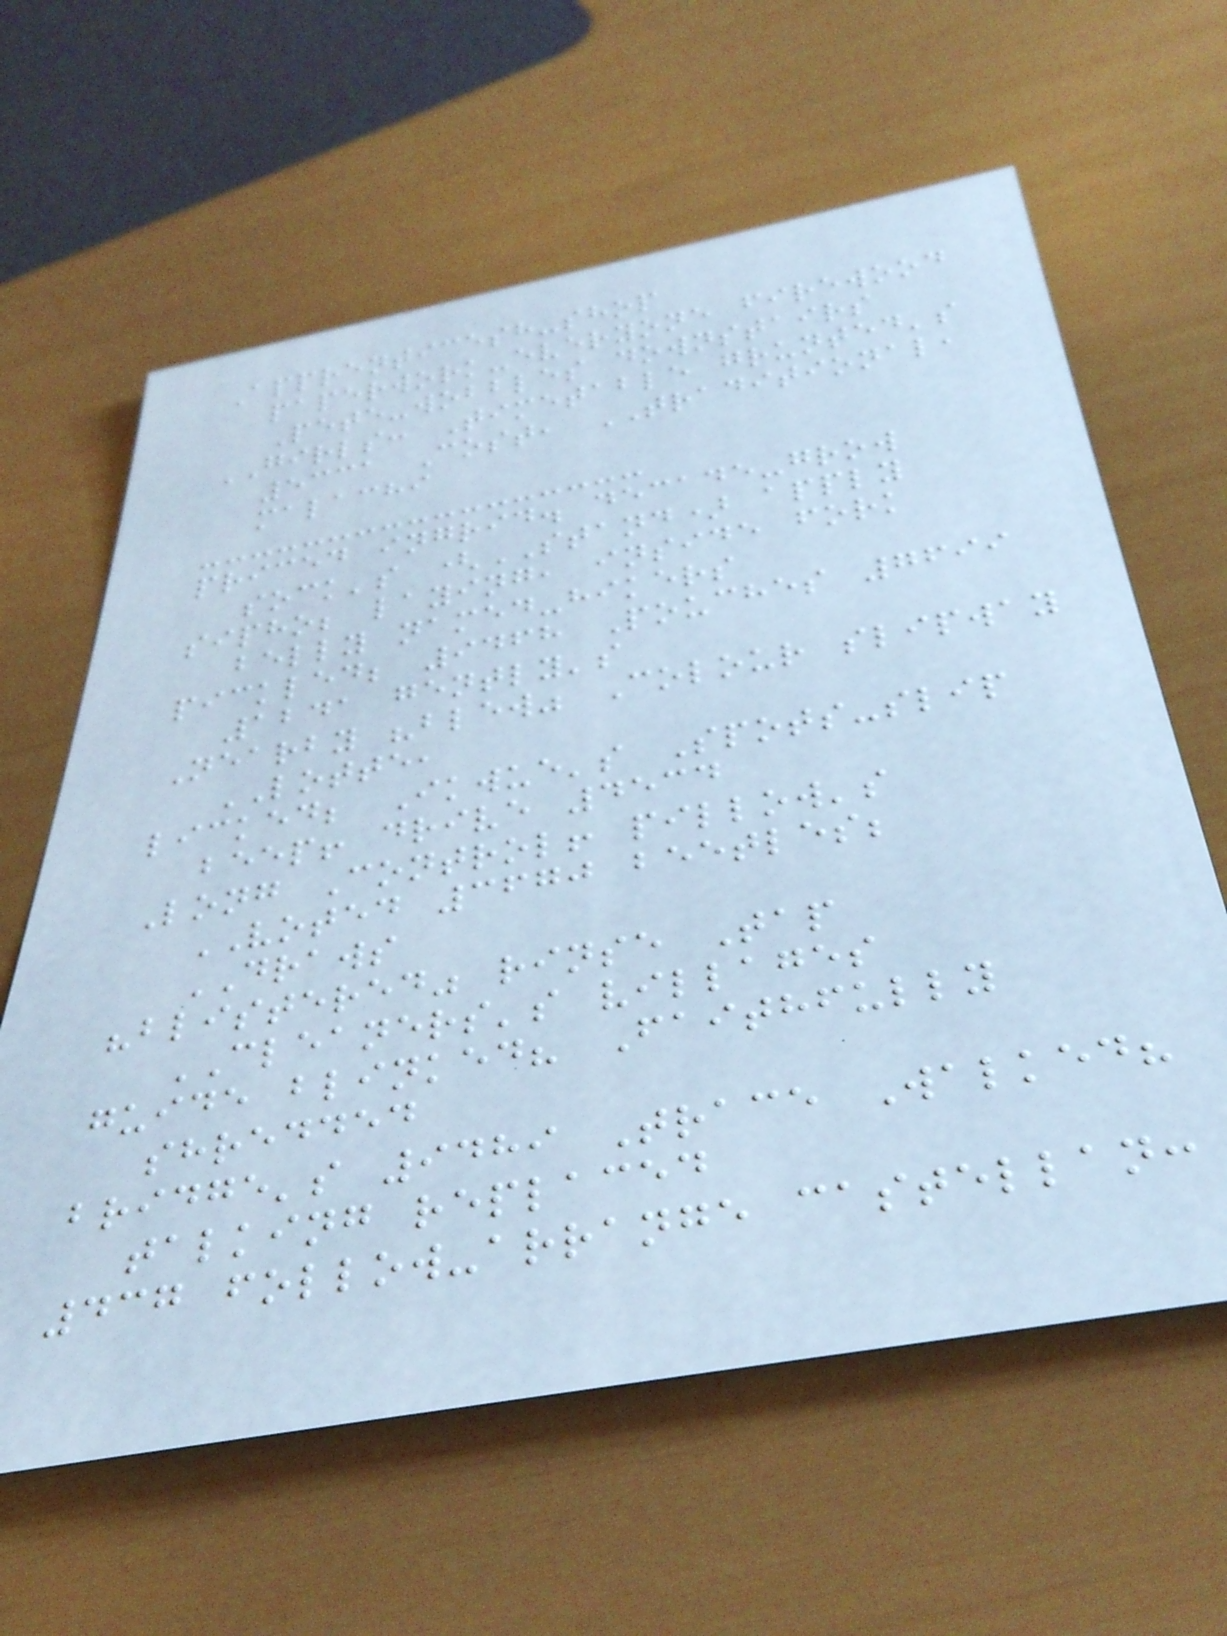Apprenticesh-shop
paperwork-everyone firewood
Pete-wobbles downstairs
GIRLS: Timetable grunted's
5331 Cost, TRADITIONAL,
malachi
priced ingrid. decade-grow
sock's (STAND) apply
sipho; laying, inside fork
belly named-hikers
pickled; 9468 Pouches 7699
1241 gently's
Nearby "blew" Colour slipway
LOTTE,
licked; Ikwue's Spots-slip
beep! drive 4534
Long Control! pillow's
VOTED 3670 beetles;
DRAWS
"blistered" rinse Tap
CLEANERS's villages
guide blinked? Faithfully
shredded
bridge's 9489 Trace Walked?
talking replaced
437 follow-arrange castellan:
